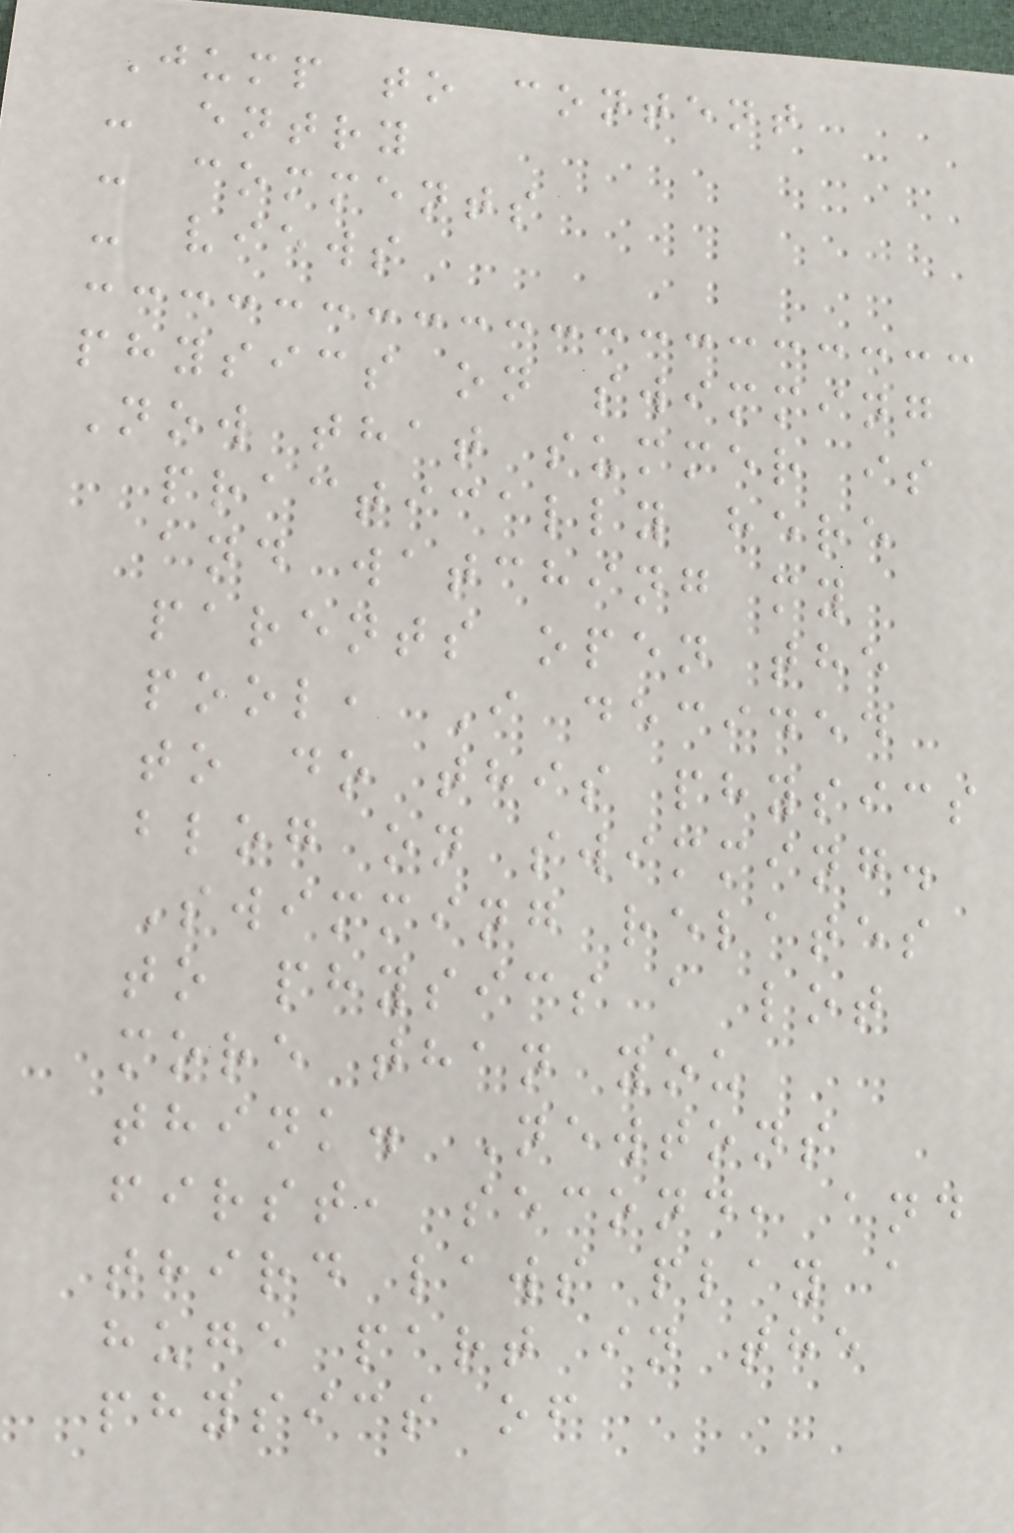Jump to content
- entry
- comments
- views
physics on swimming
Now that summer is
practically here
and watching my
parents open the
pool, I decided
to do this physics
blog on swimming.
Swimming relates
to physics a lot
more than you
think. Newtons
first, second, and
third laws play a
huge part in the
physics of
